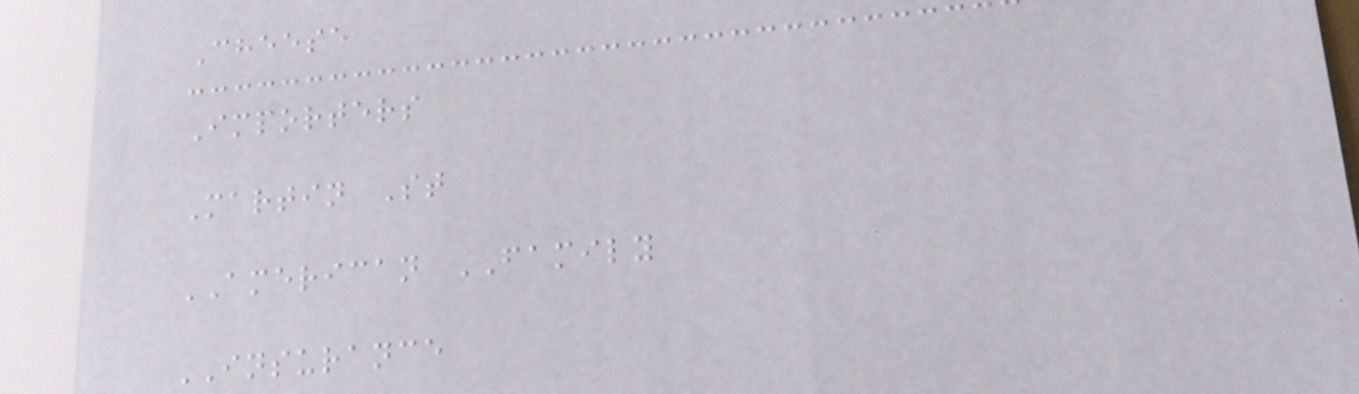Cheese
Importers
Martin St
AMERICAN FAMILY
INSURANCE
